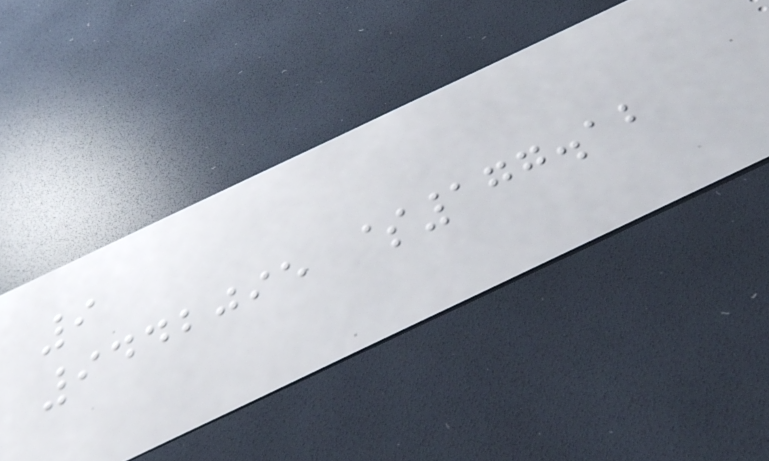9
9442095 $177.12
